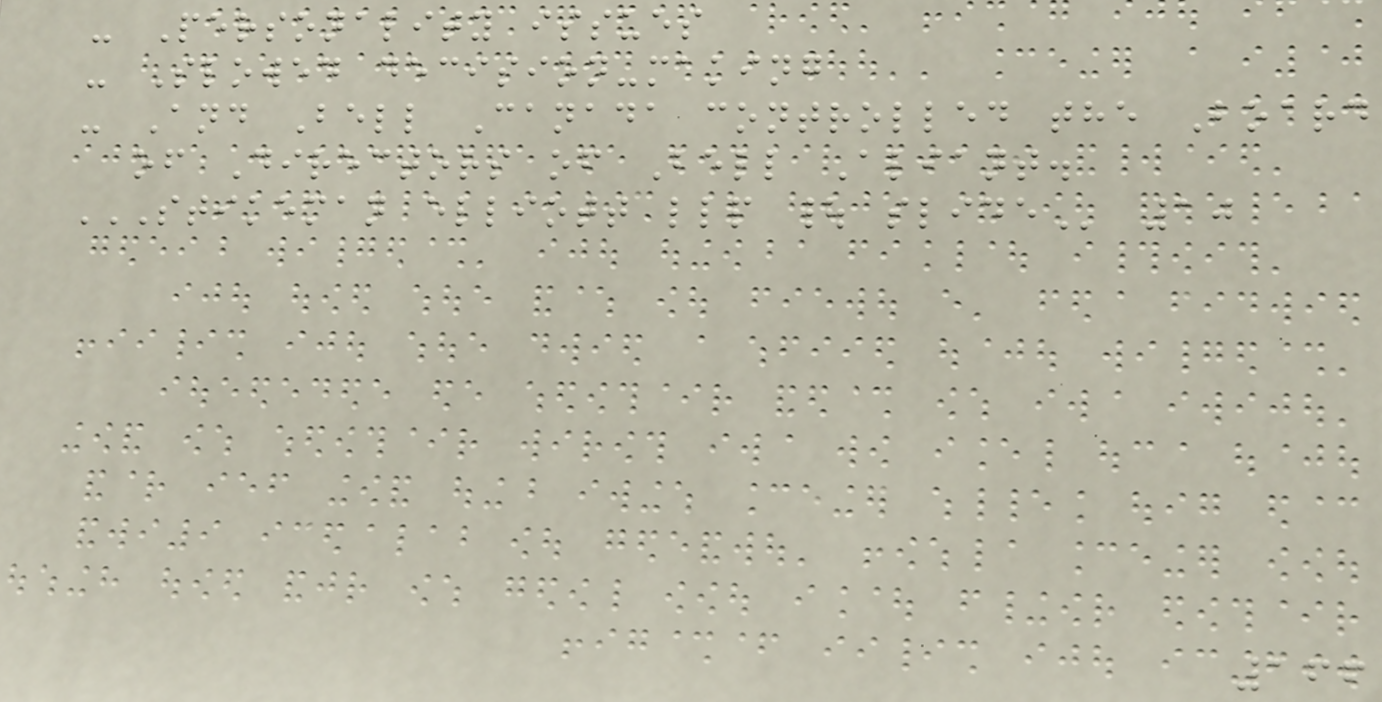- Personality issues
- Slowed decision-making
- And Bell Canada controlled the Board
of Directors of Bell Aliant.
STIKEMAN ELLIOTT LLP | SLIDE 10
166
